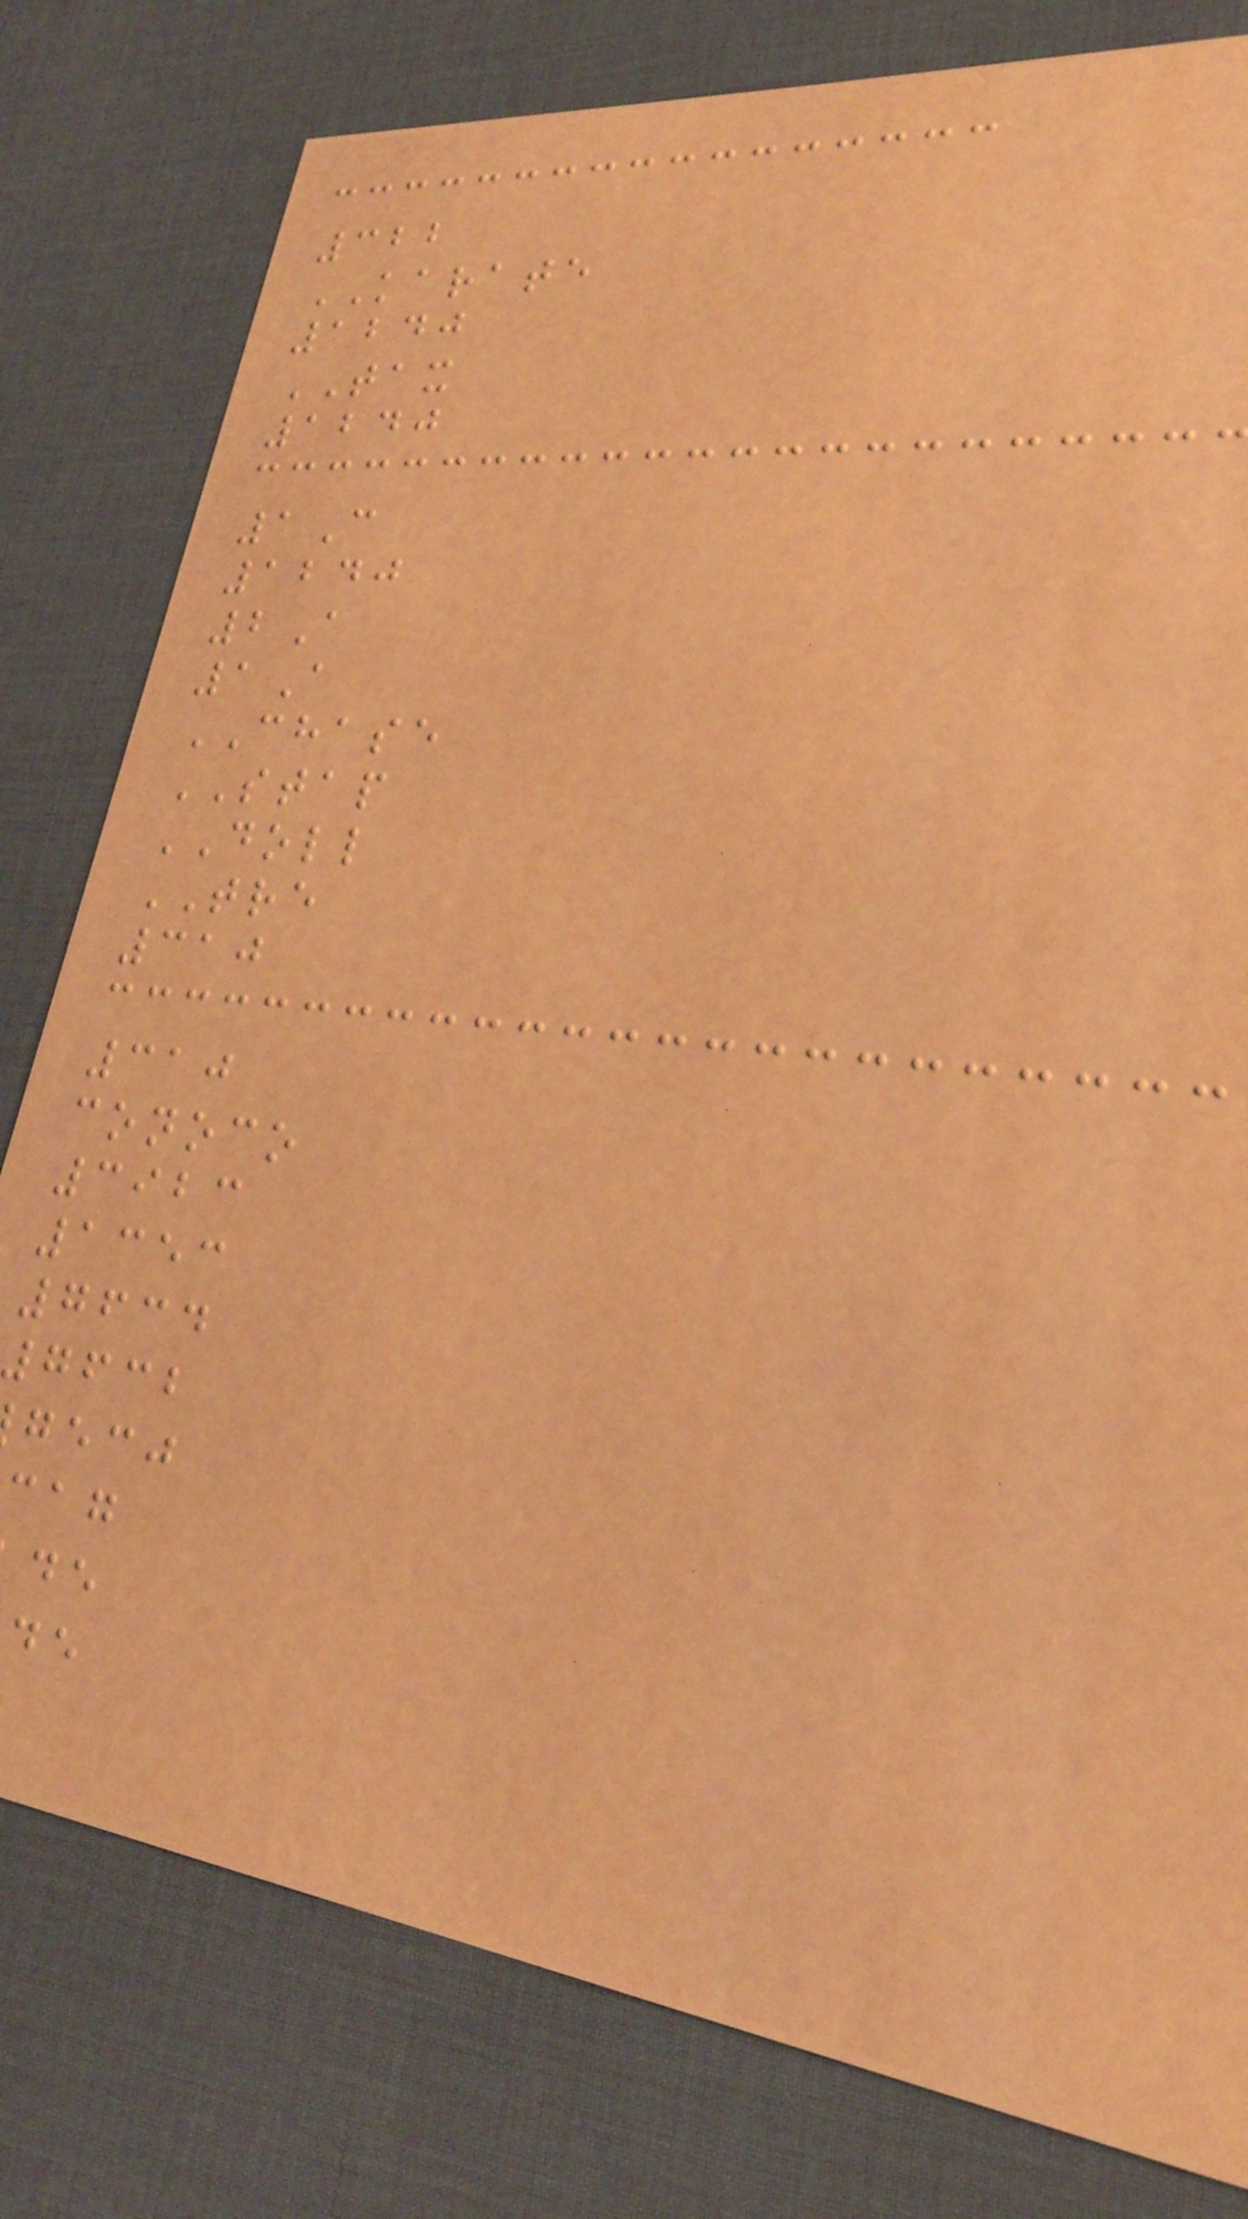322
KARATE
1240
TAX
1240
1C
1240
2A
1A
CHASE
STAP
DOLL
TRE
310
310
conoco
3923
1353
7634
7632
gecj
